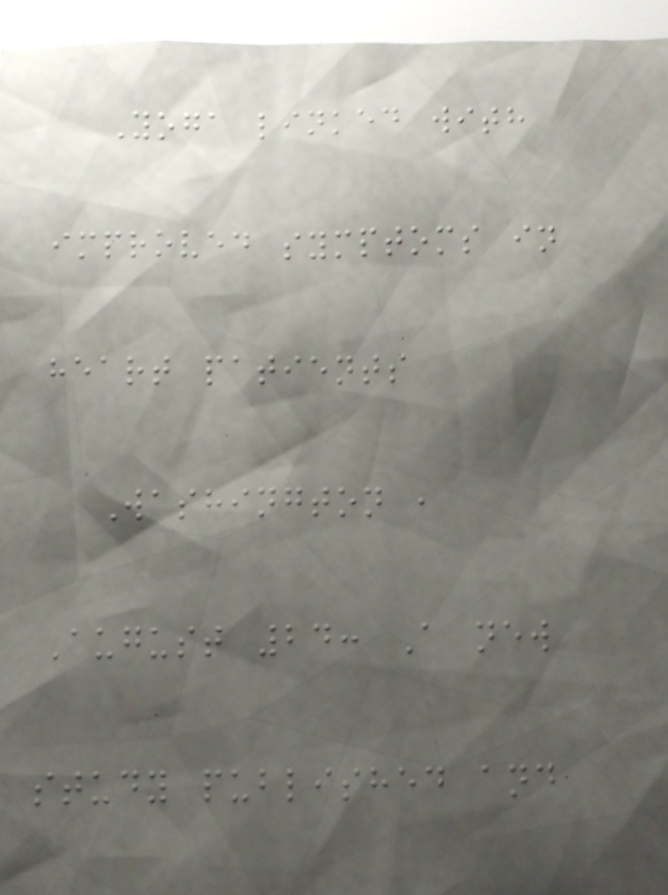Yoga linked with
improved symptoms in
heart patients
Washington ,
August 24: A new
study published and
